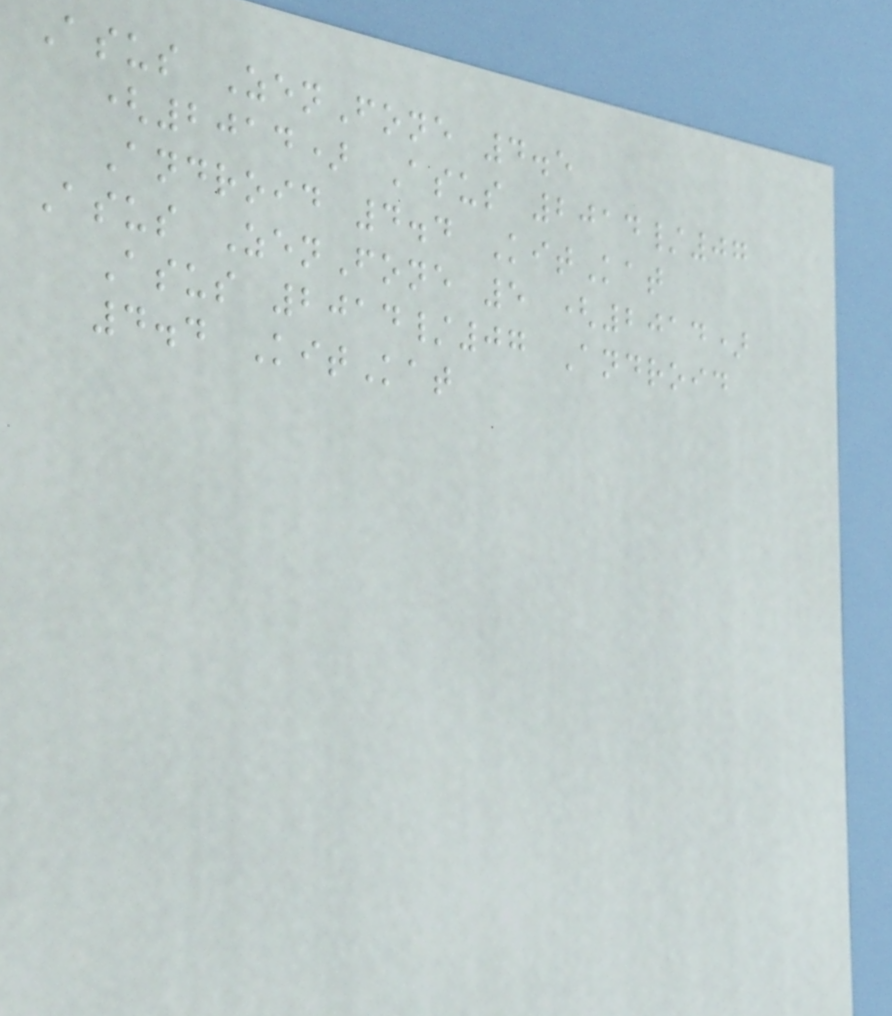Asus ZenFone 4.5
(2014) Asus 2014/07
Android 4.4 KitKat
Asus ZenFone 5 (2014)
Asus 2014/07 Android
4.4 KitKat
